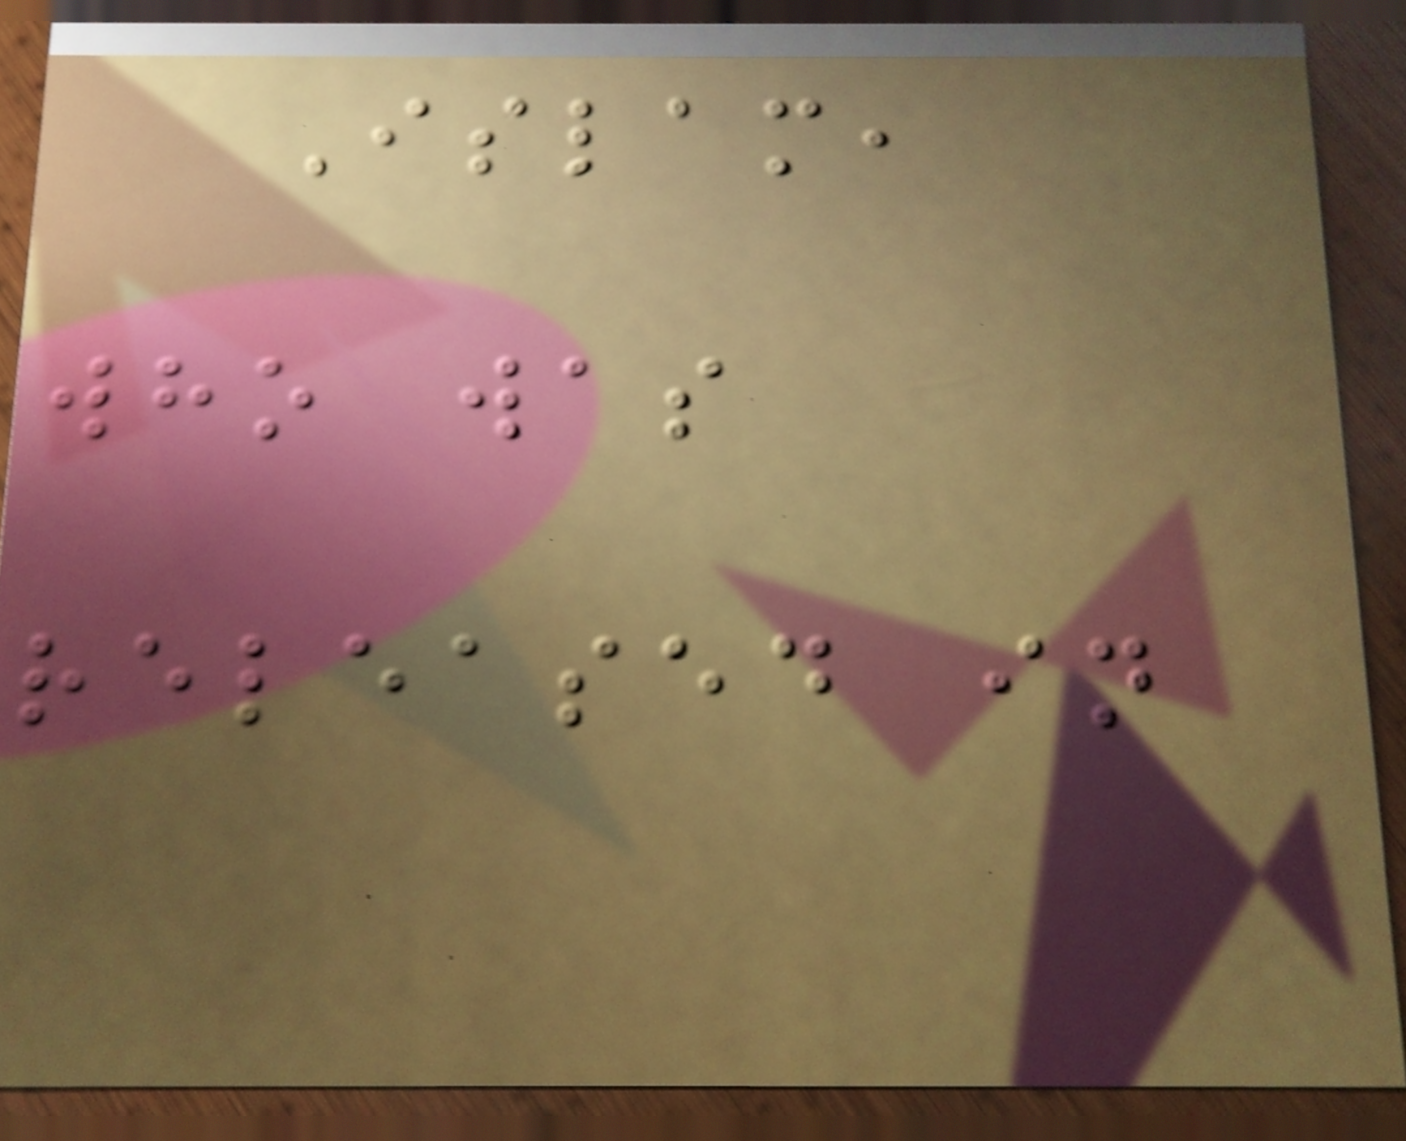Islam,
who was
released in
